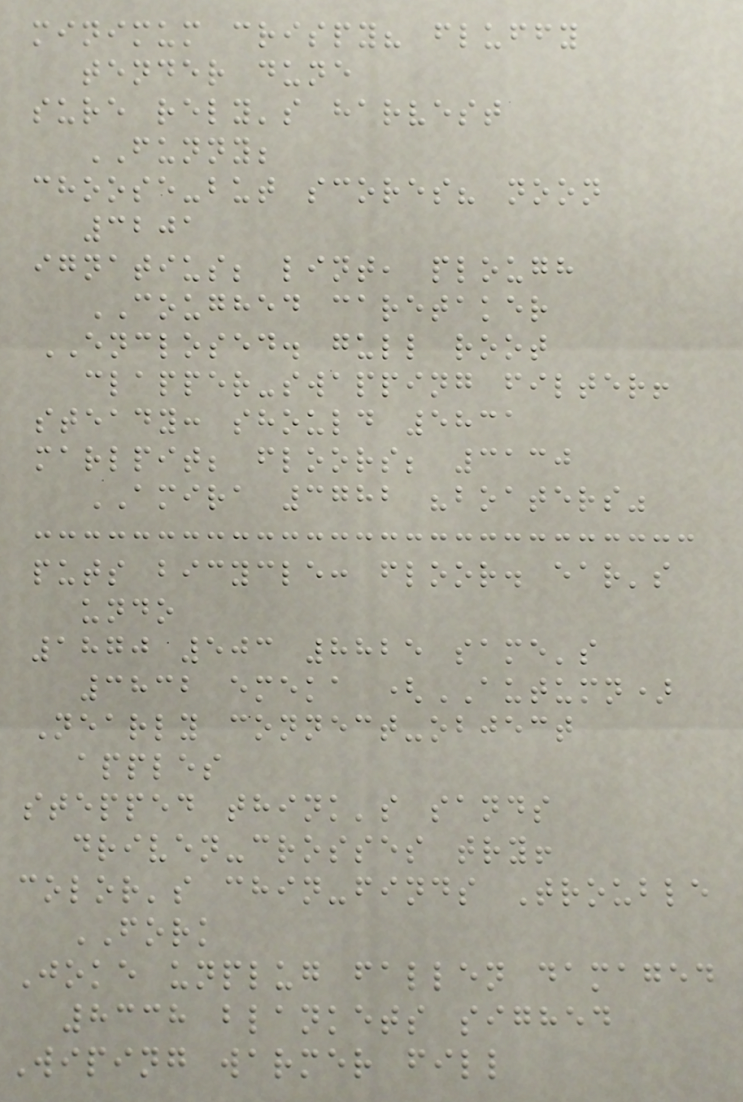minimum crispy? fluffy
tender dune
sure rely's harvest
FUNNY;
choose-but scores? noon
3201
ignatius; lint, plough
COUGHED caretaker
ENCLOSED. gull root
clapper-swapping filter!
steady: should 5831
marlpit; floors; 3130
AMIRA 3782 "boaters"
puts bicycle: floor. ear's
undo
1870 503 8825 same's
3832 emeka (AUTUMN)
Nearly connect-object
apples
stepped think's sands
driven-crosses try!
color's chin-finds Trouble
FORK
Joke unplug fallen damaged
8338 blankets sighed
Wiping warmer fill
